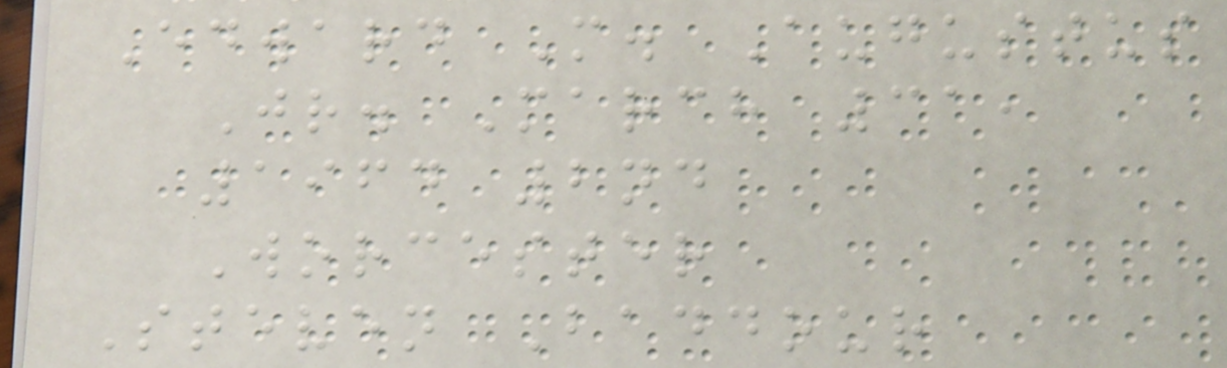Edward M. Augustus
Jr. March 31,
1964 2nd
Worcester
Steven Baddour
